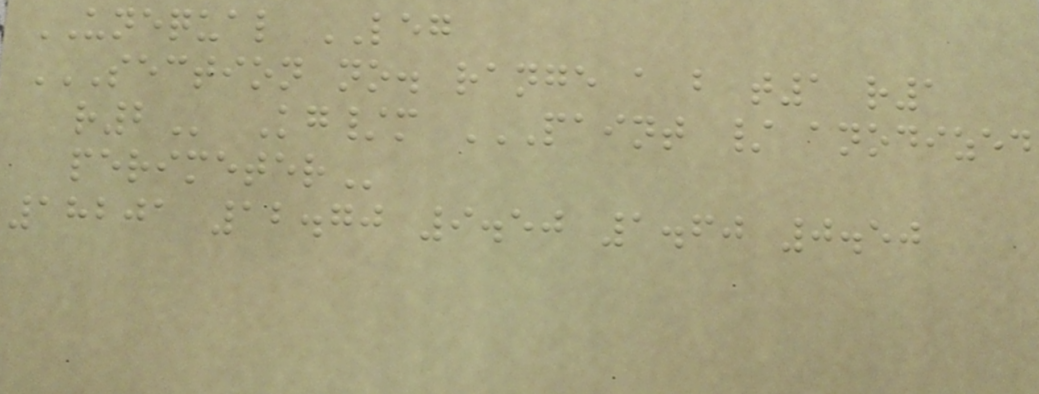UNEQUAL LEG
SECTION NO. RANGE A B T1 R1
R2 Kg/m PAINT / ANODIZED
PERIMETER
18201 12.70 9.50 1.60 0.50
